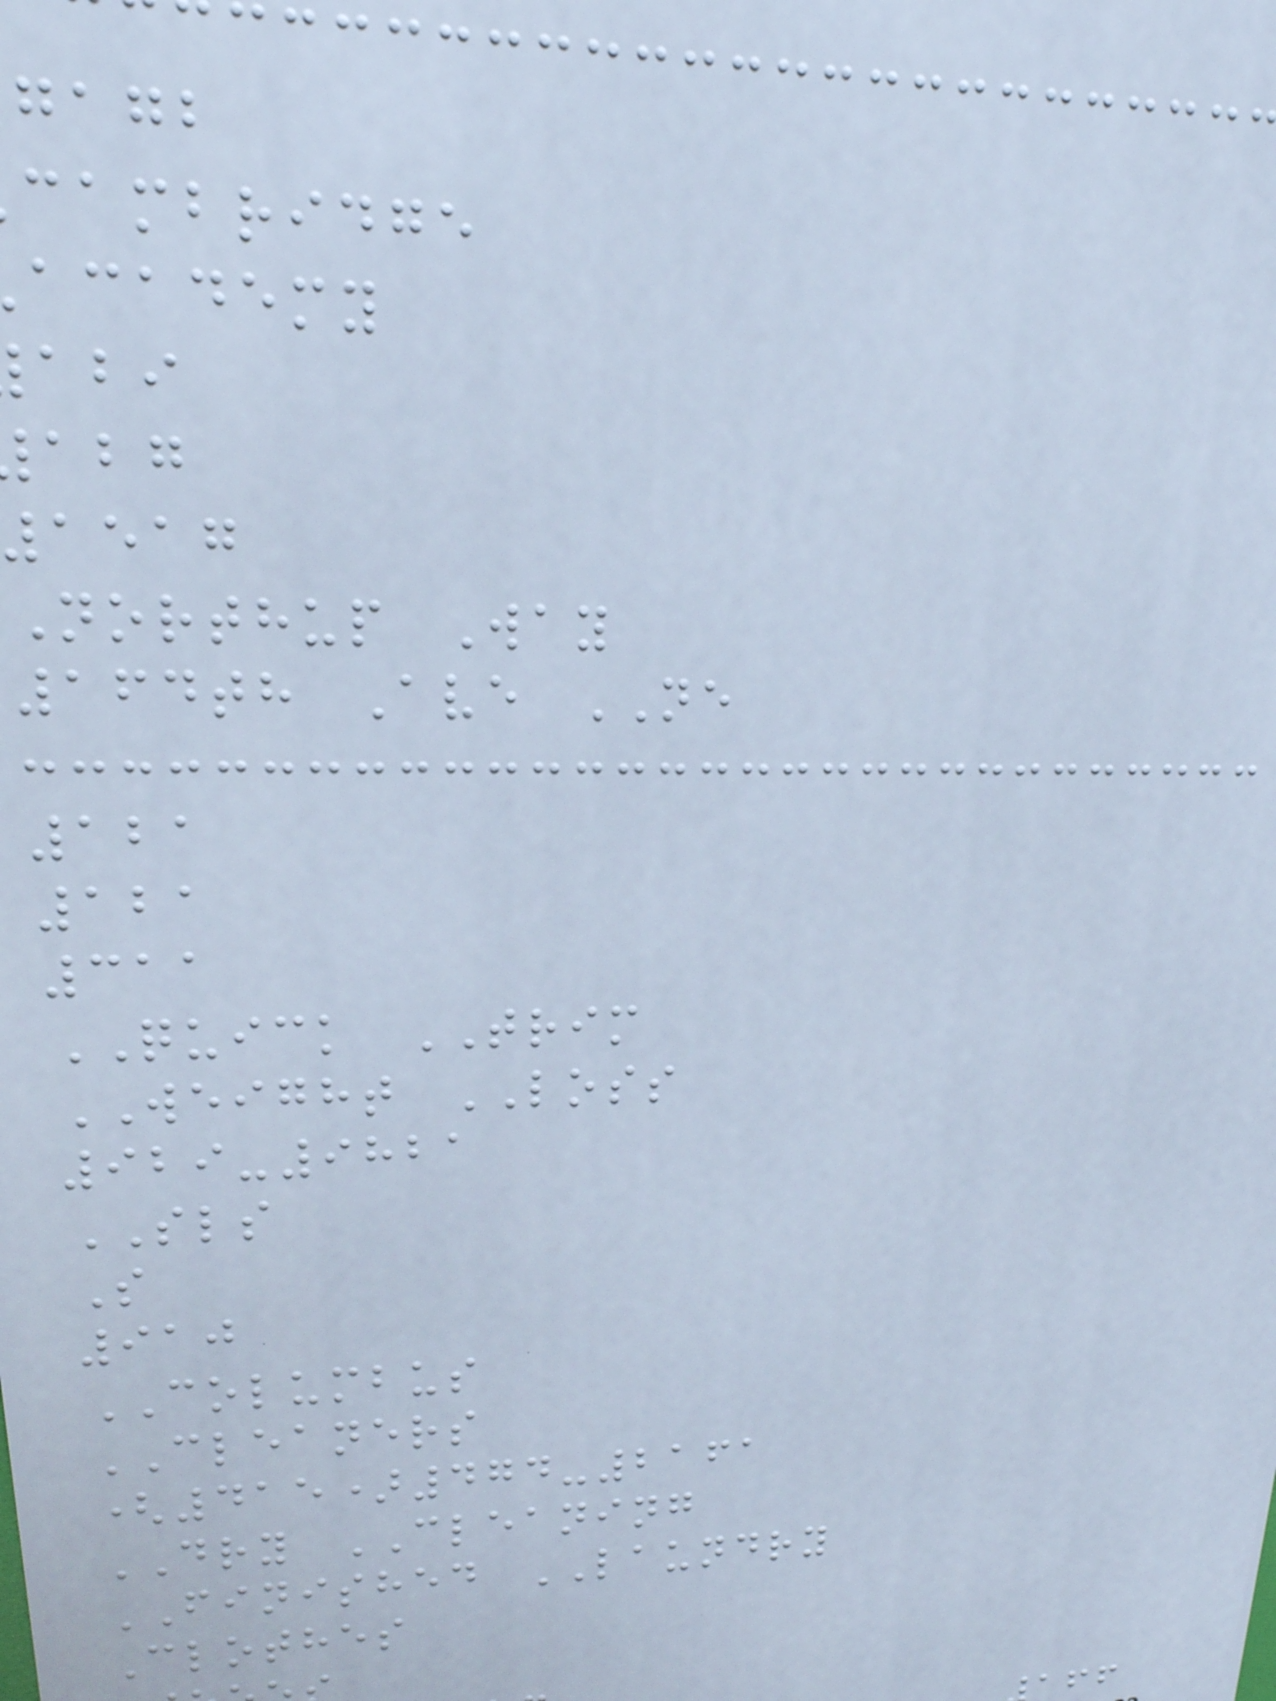gagb
cambridge
academy
aeag
Northup Way
164th Ave NE
121
121
311
QUICK TRIM
WEIGHT LOSS
929-9821
SLS
S
910
COLUMBUS
CLEANERS
(415)474-2161
DRY CLEANING
FINISHED LAUNDRY
Clothes
